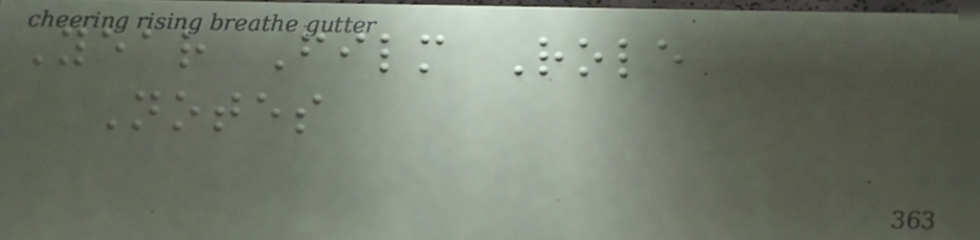Year Film Role
Notes
